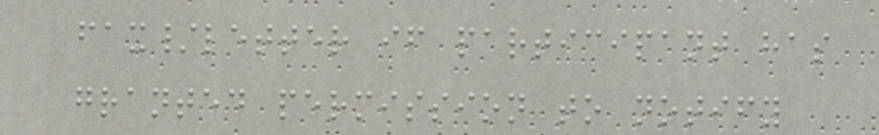fax/letter if participant has
granted permission to notify
